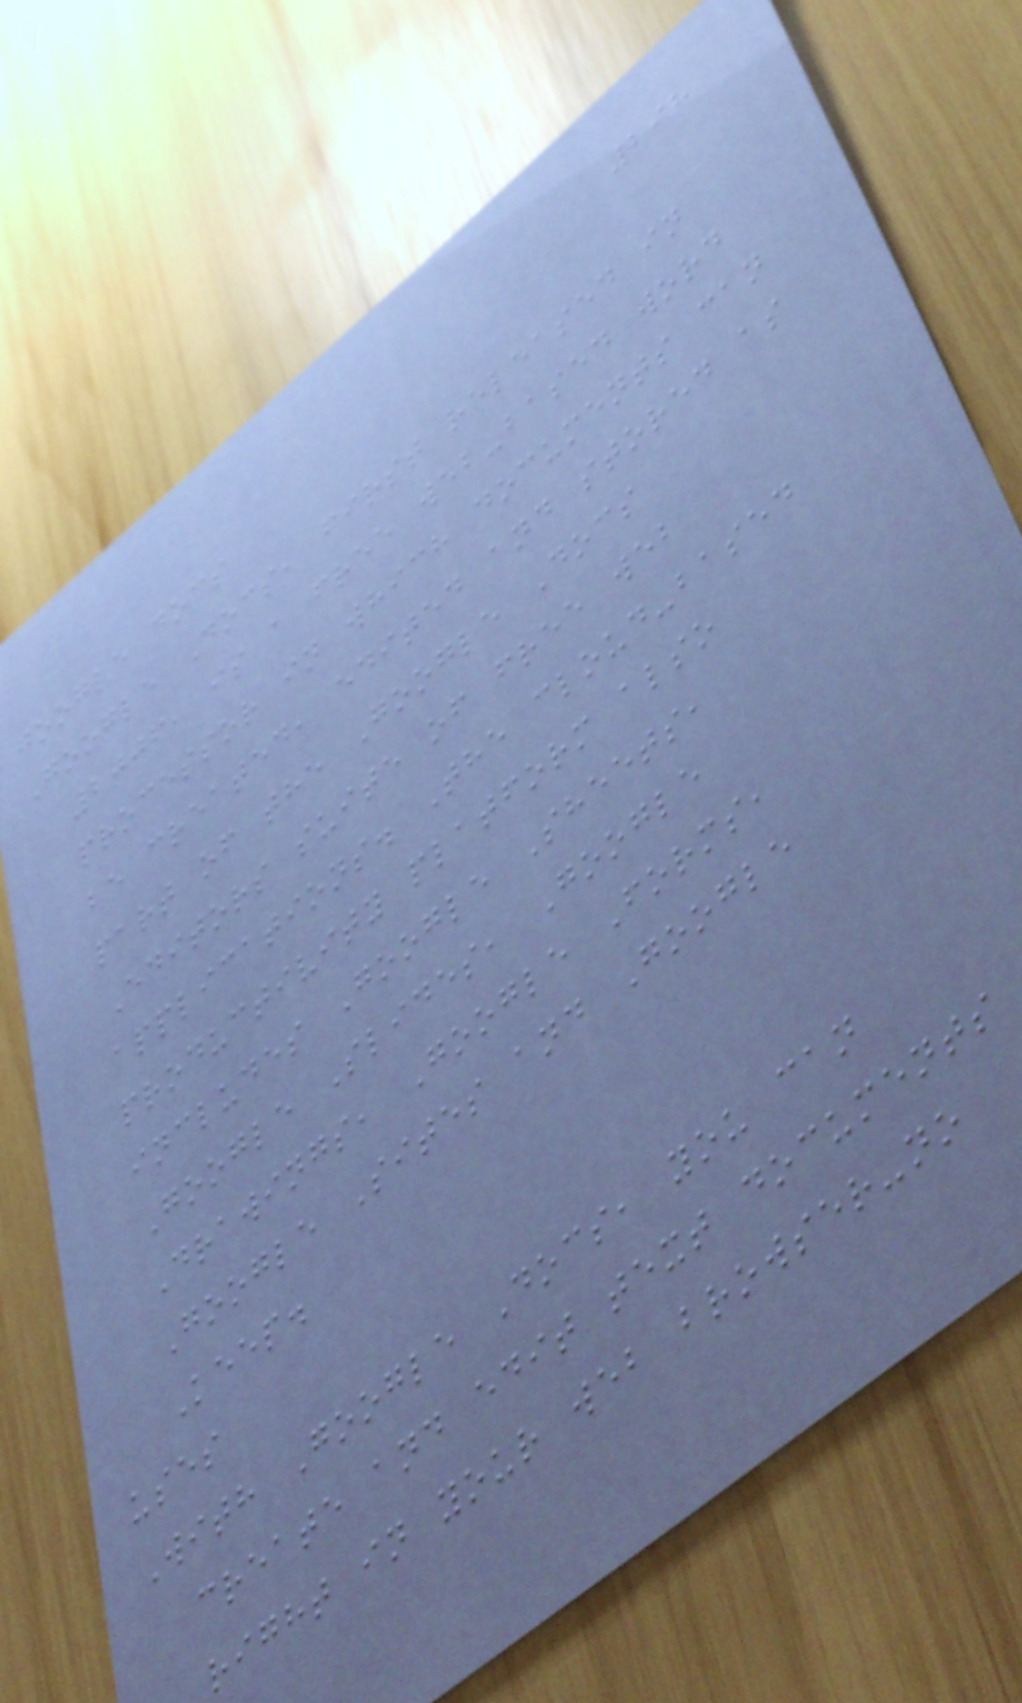298
google docs
Google Docs, first released in
2006, is a free web-based word
processor in which documents can
be created, edited and stored as
part of the Google Docs
Editors suite of free web
applications. The cloud-based
productivity platform also
includes Google Sheets,
Google Slides, Google
Drawings, Google Forms,
Google Sites and Google
Keep.
uses
With Google Docs, you can
create and edit text documents
right in your web browser-no
